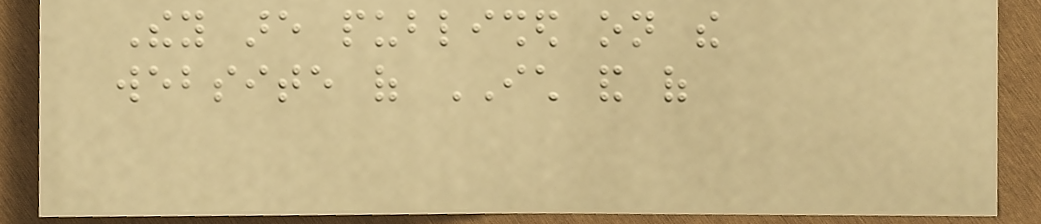They are published on the
website of ICH and of
